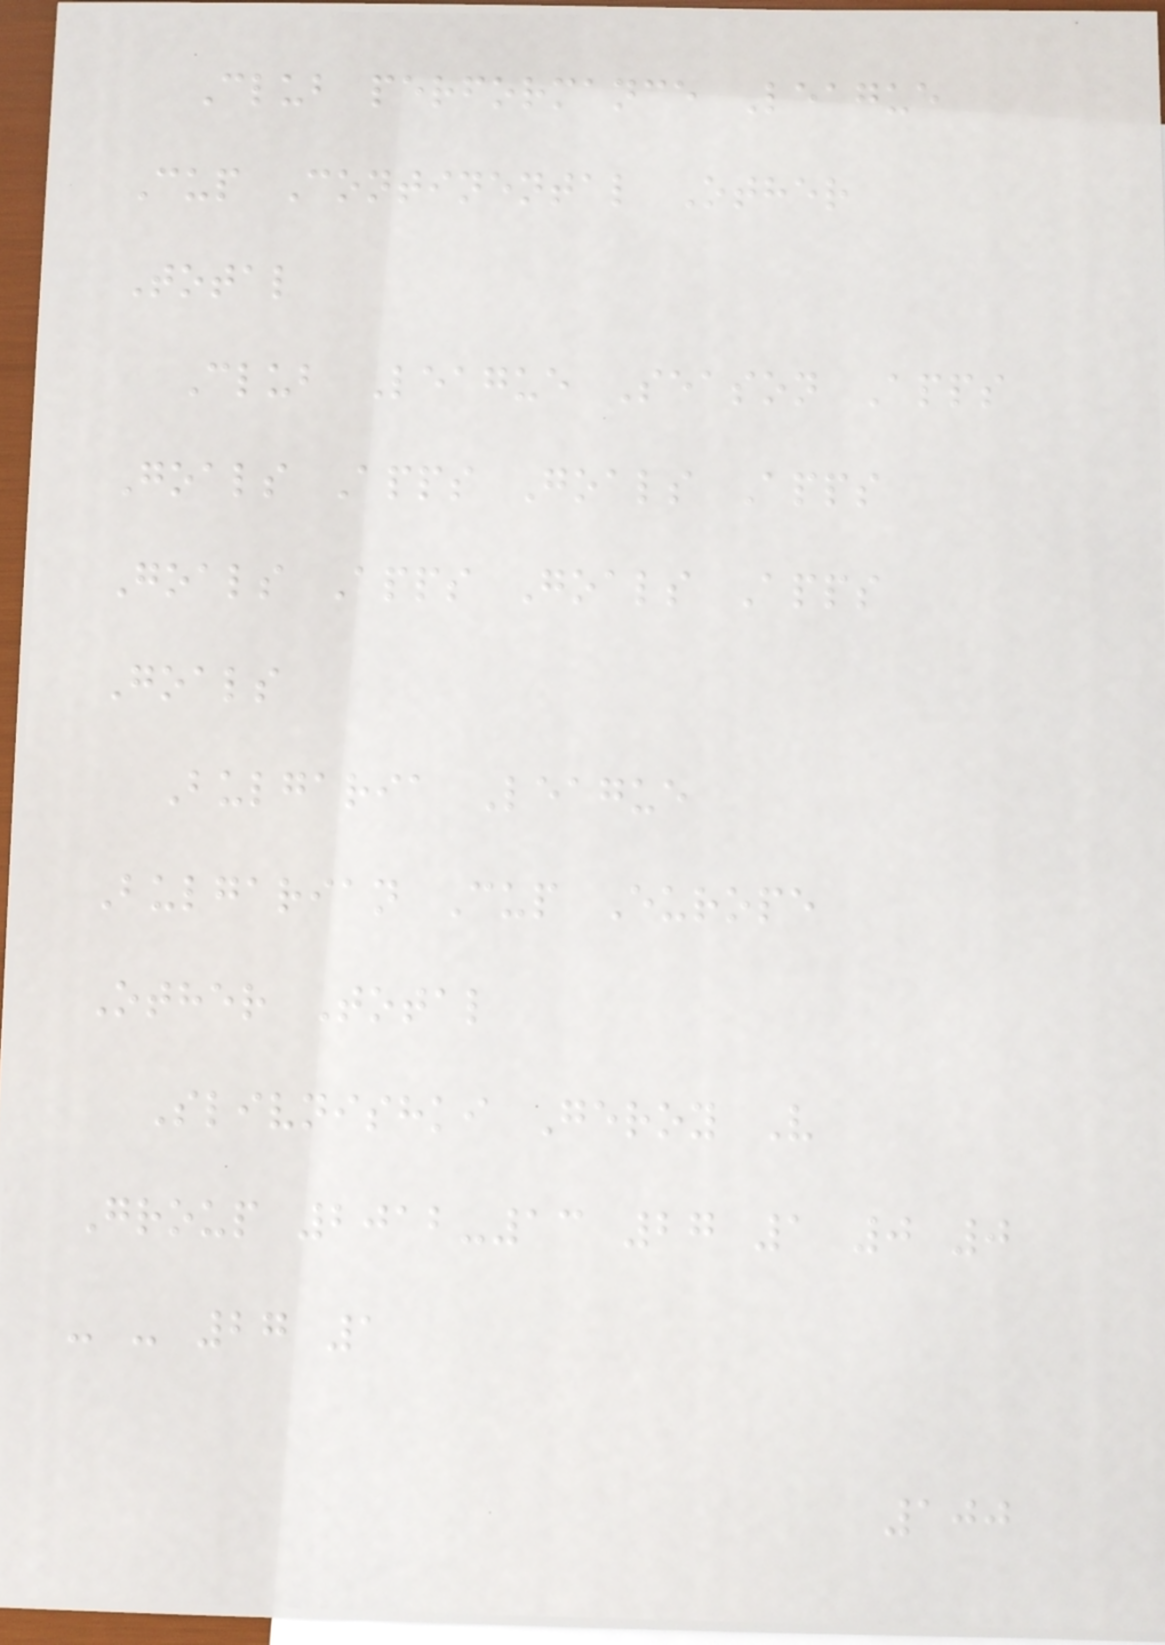Club performance League
Cup Continental Other
Total
Club League Season Apps
Goals Apps Goals Apps
Goals Apps Goals Apps
Goals
Bulgaria League
Bulgarian Cup Europe
Other Total
Slivnishki Geroy V
Group 2012-13 27 1 0 0
- - 27 1
100
